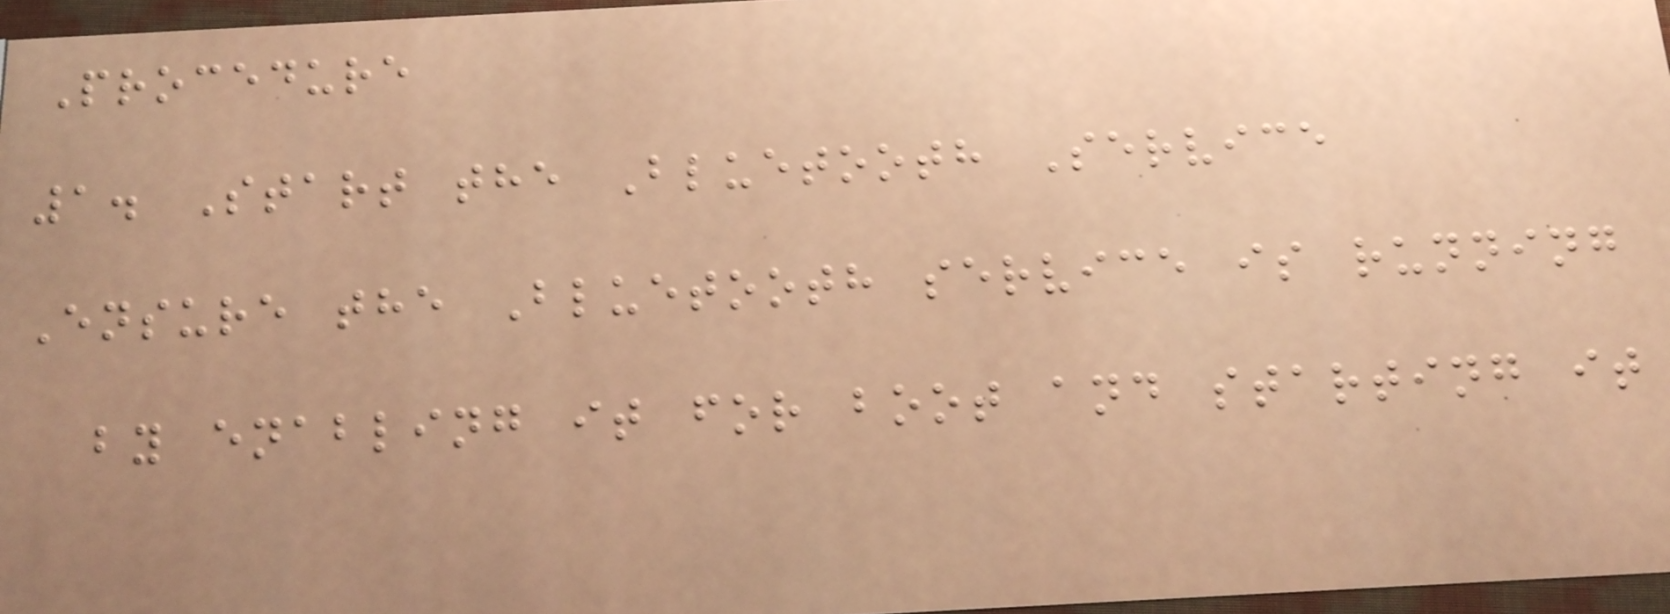Procedure
1. Start the Bluetooth Service
Ensure the Bluetooth service is running
by enabling it for boot and starting it
